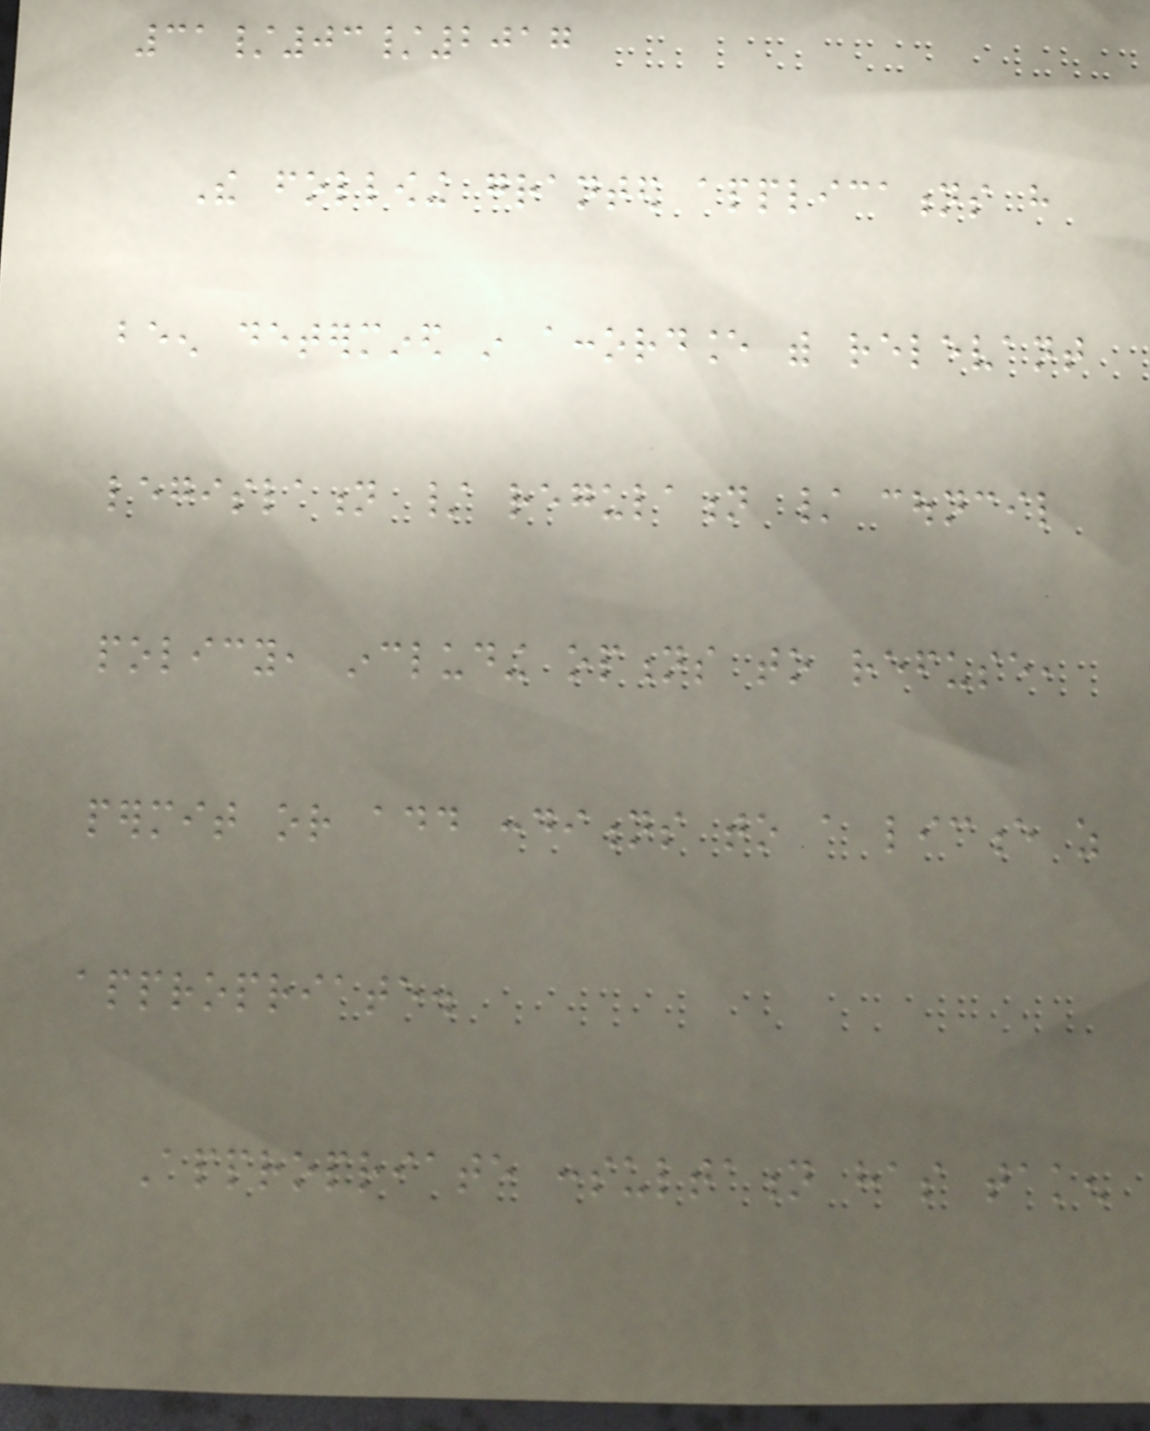31/03/2017
The following granted applications have
been determined in accordance with relevant
legislation / regulation / council
policy, including options to refuse,
permit or add conditions to a licence as
appropriate.
Appropriate consultation has taken
